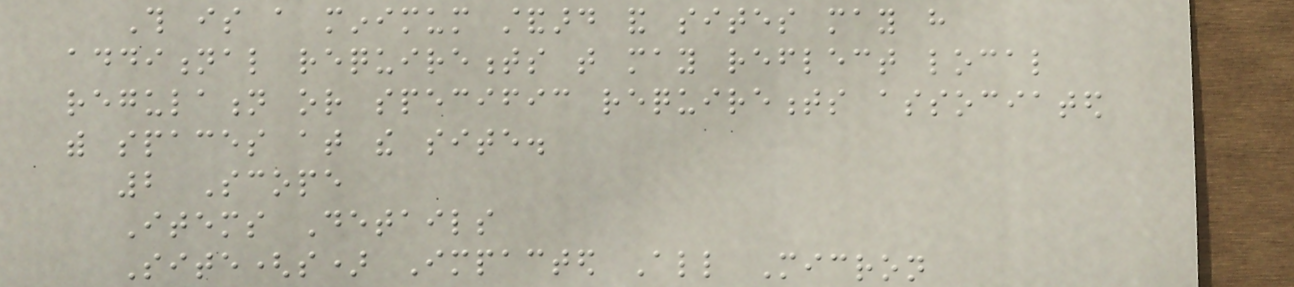This is a minimum standard and sites may have
additional requirements that may reflect local
regulation or specific requirements associated
with spaces at the site.
2 Scope
Items Details
Site(s) Impacted All Micron
